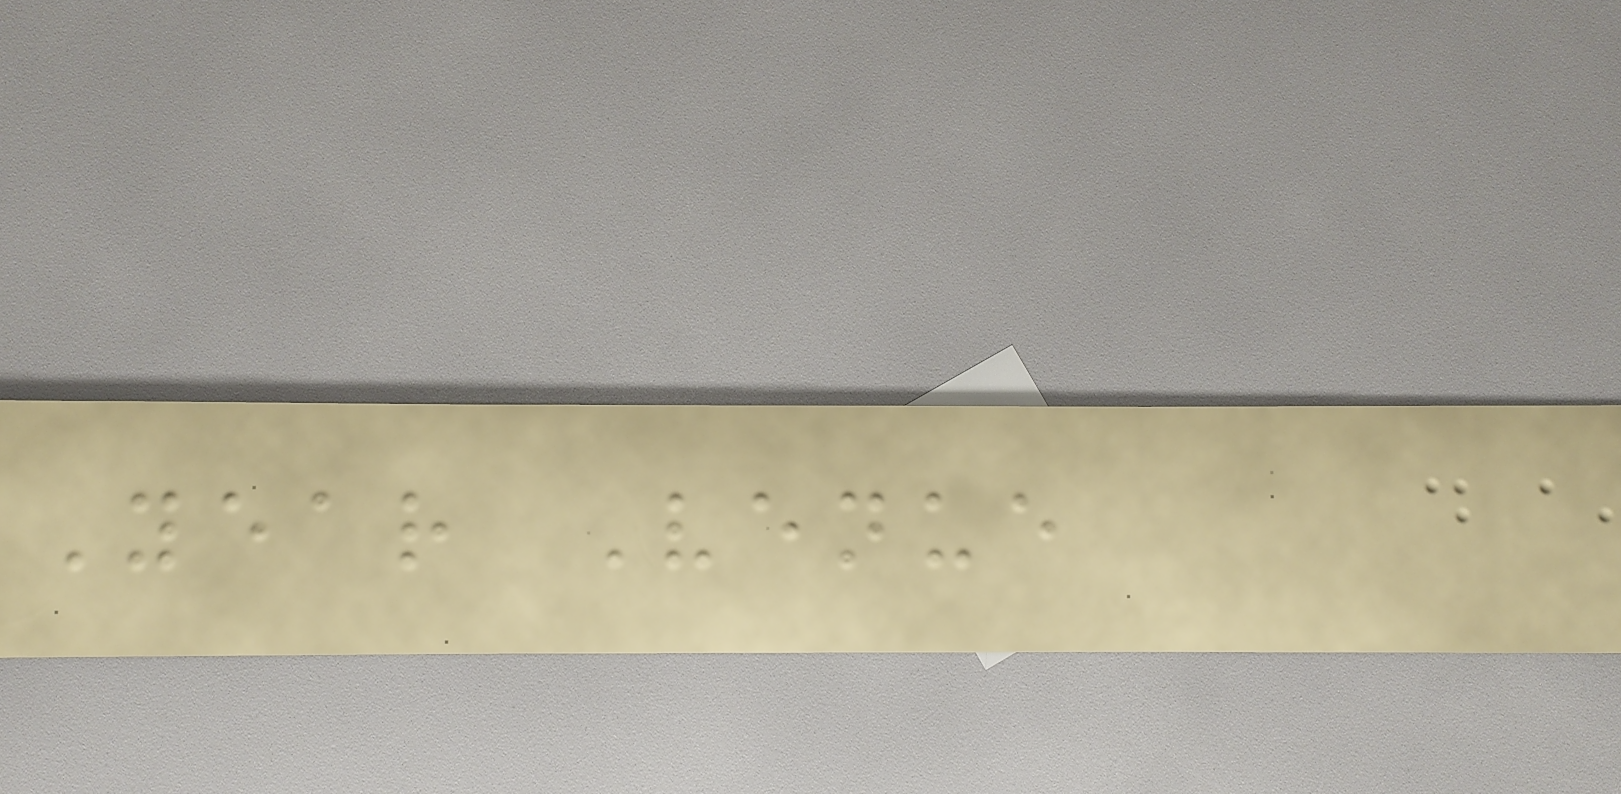Year Venue
